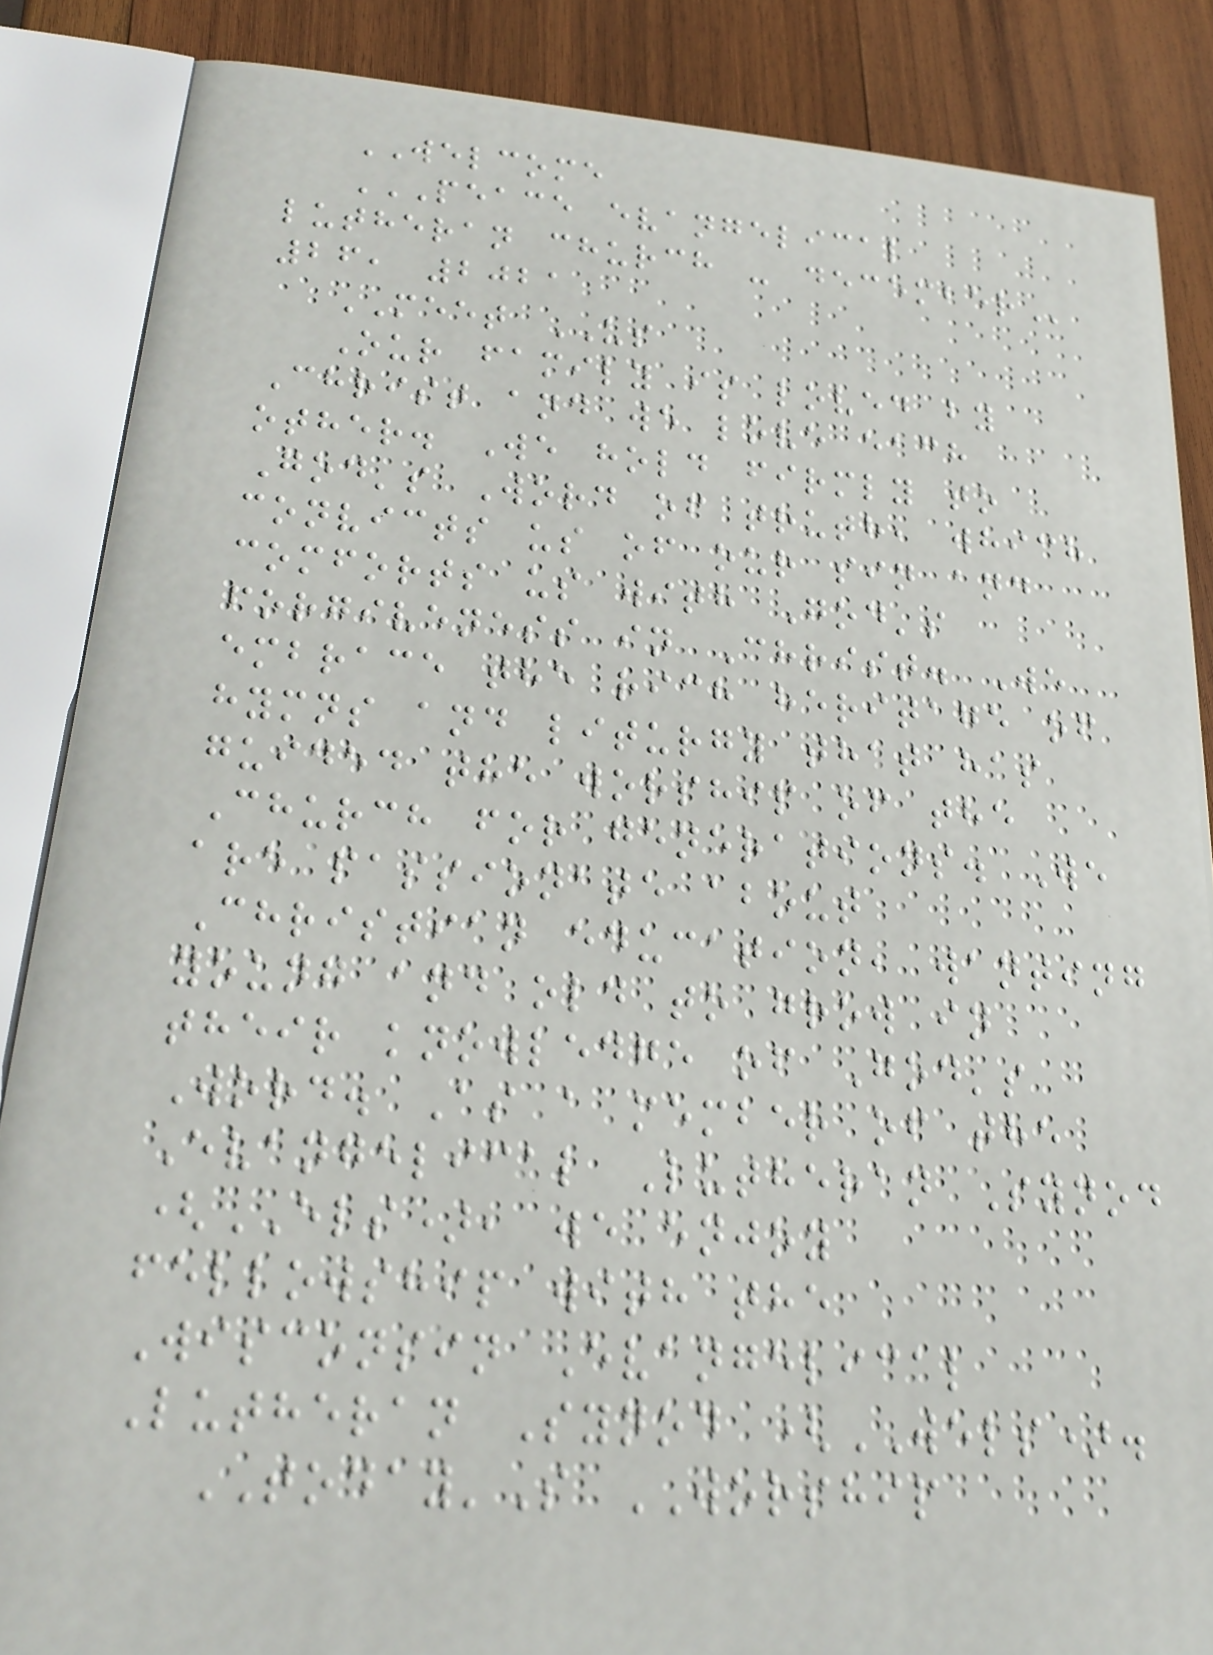WELCOME
PEACE EVANGELICAL
LUTHERAN CHURCH - DECEMBER
26, 2021
MEET US
Our family is loved by
Christ and we love each
other. We hold firmly to
God's Word of truth, which
convicts us of our sin and
comforts us with God's
forgiveness in Christ. We
embrace the rich heritage of
hymns and liturgy that has
guided the worship of the
Church for generations. We
are passionate about
Christian education, wanting
young and old to grow in
their knowledge of God's
Word. As a member of the
Evangelical Lutheran Synod
(ELS), we enjoy
fellowship with the
Wisconsin Evangelical
Lutheran Synod (WELS).
TODAY'S WORSHIP
